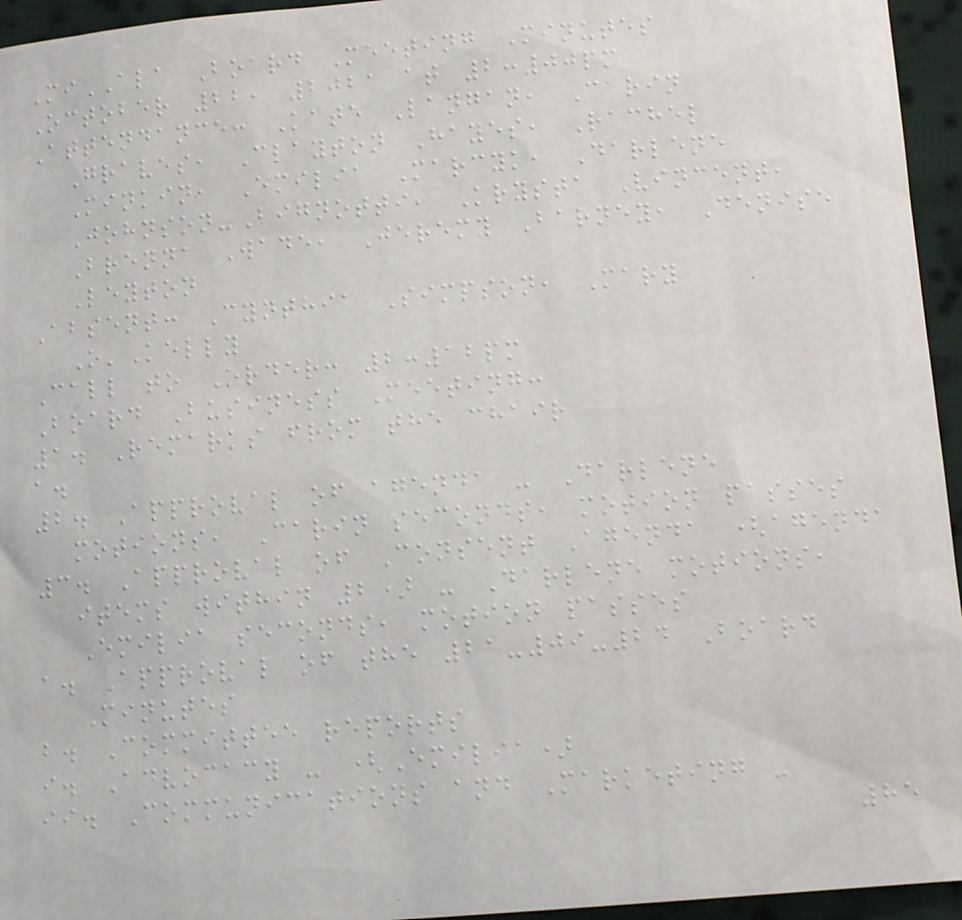MiALA Board Meeting Minutes
October 22, 2021 at 2:00pm
Attendance: Kate Langan, Carin
Graves, Clayton Hayes, Rachel
Minkin, Emilia Marcyk, Darlene
Johnson-Bignotti, Krysta Vincent,
Brenna Wade, Jeremy Barney, Denise
Leyton
Absent: Cynthia Simpson, Mary
O'Kelly
Call to Order: 2:12pm
Board Business Meeting:
1. Remarks from the chair
a.
2. Approval of agenda - Darlene
motions, Carin seconds, motion passes
3. Approval of Consent Agenda (agenda
items within 2) - Darlene motions,
Emilia seconds, motion passes
a. Approval of the 21-09-24 Board
Minutes
b. Committee reports
i. Advocacy - (Emilia)
ii. Communications and Marketing -
85
